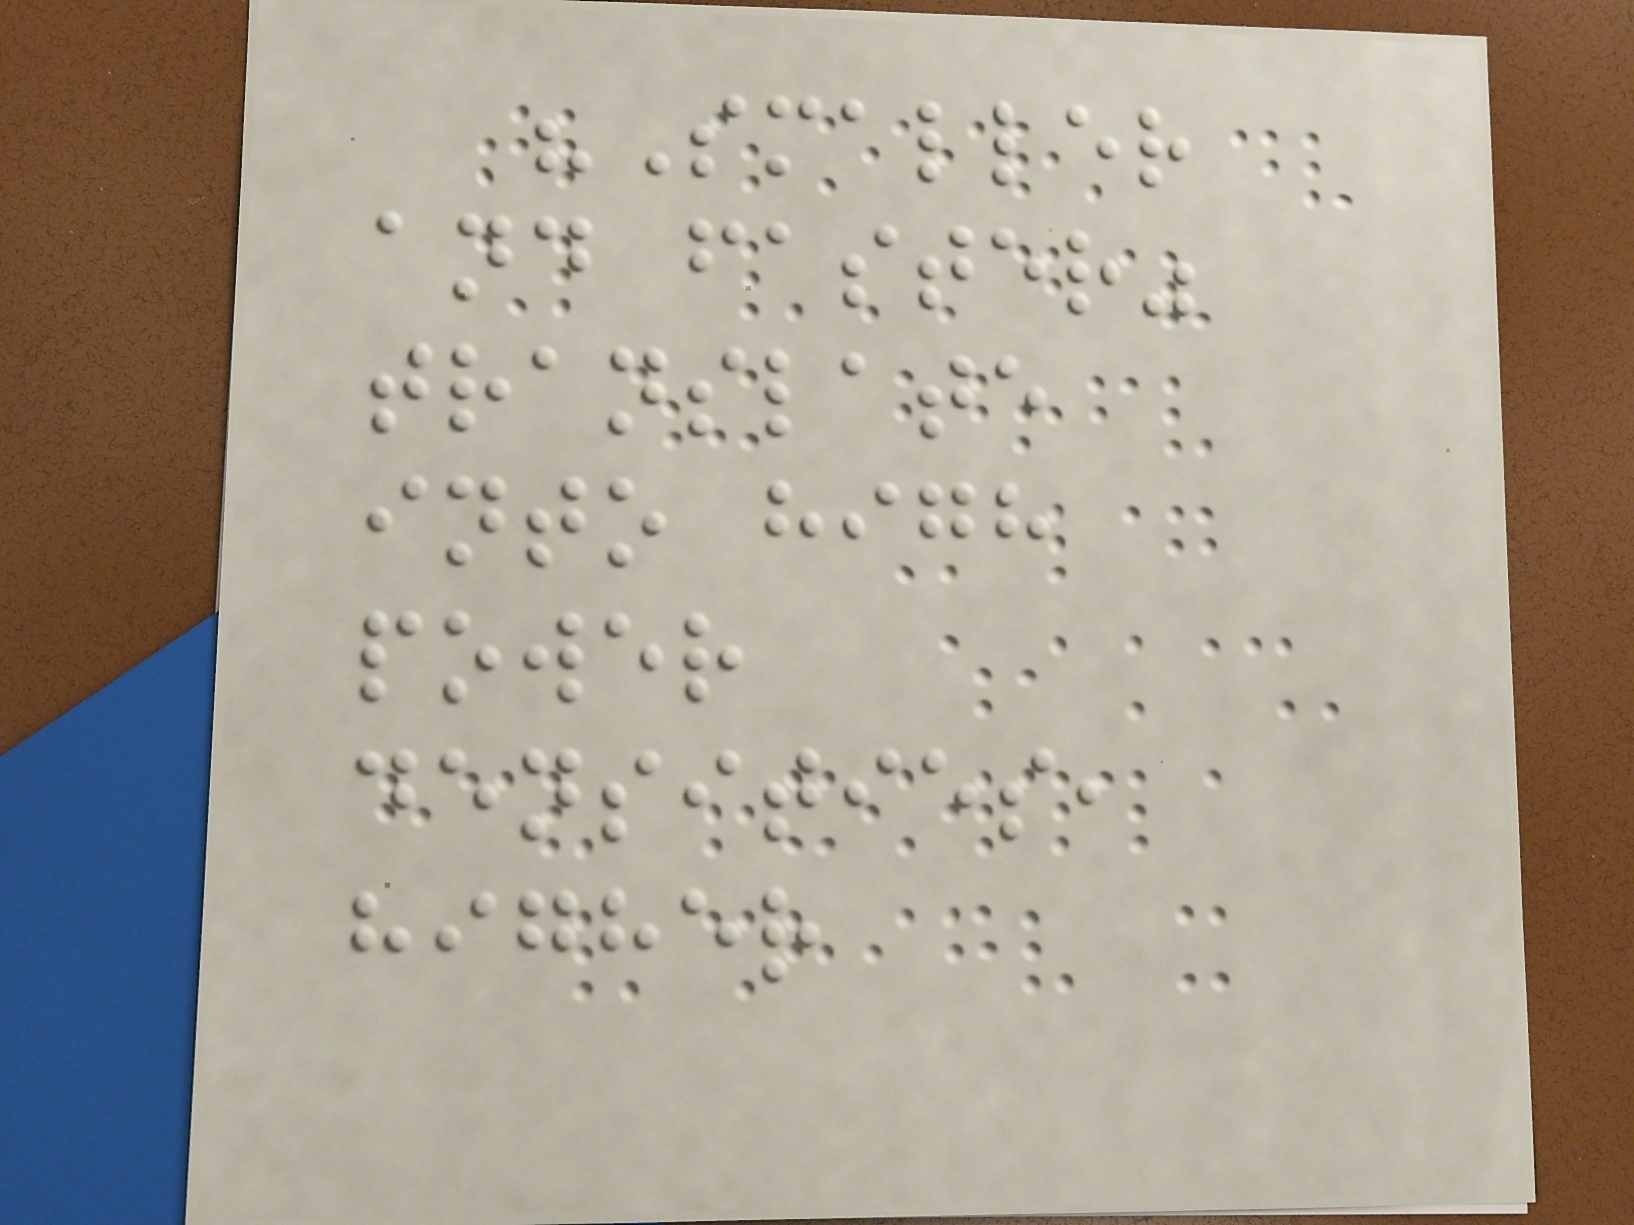"Smaller
and faster"
translate
into high
power
densities,
higher
